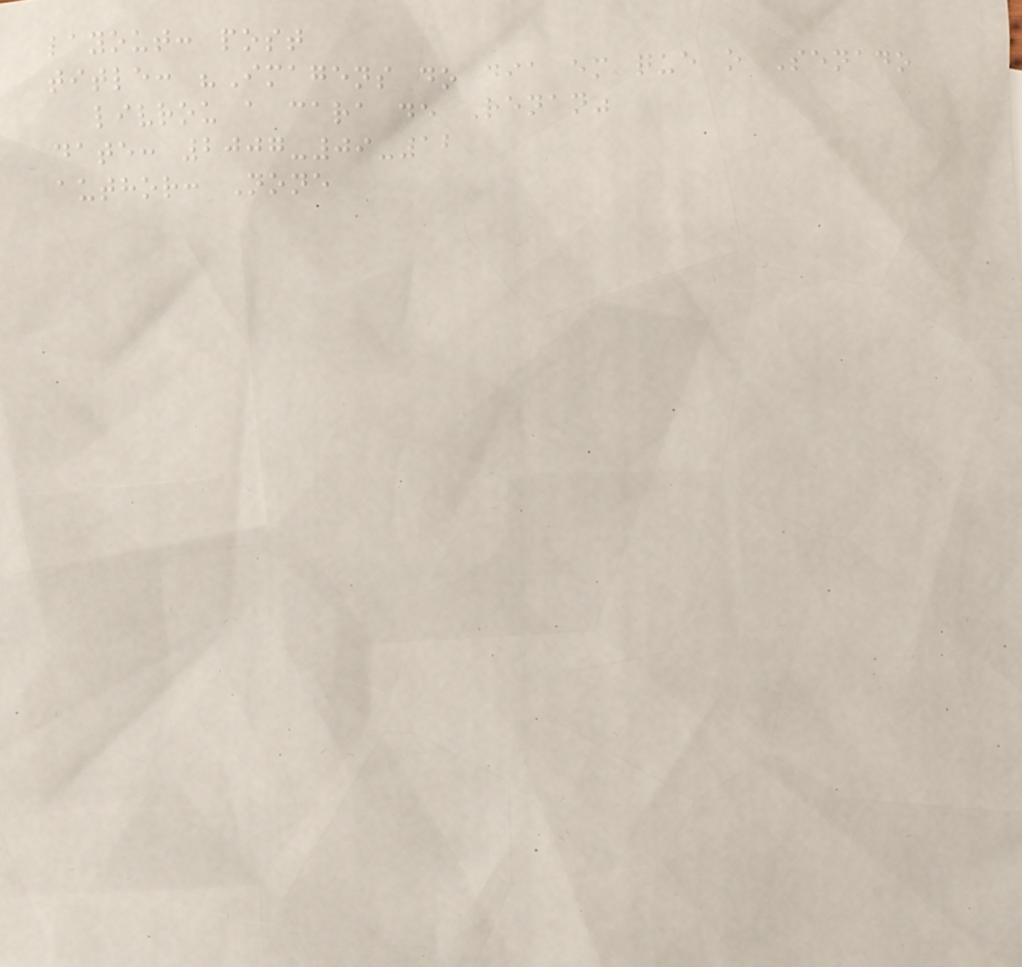layout: post
title: "Imagens do dia em que o Senado
livrou a cara de Renan"
date: 2007-09-12
author: None
